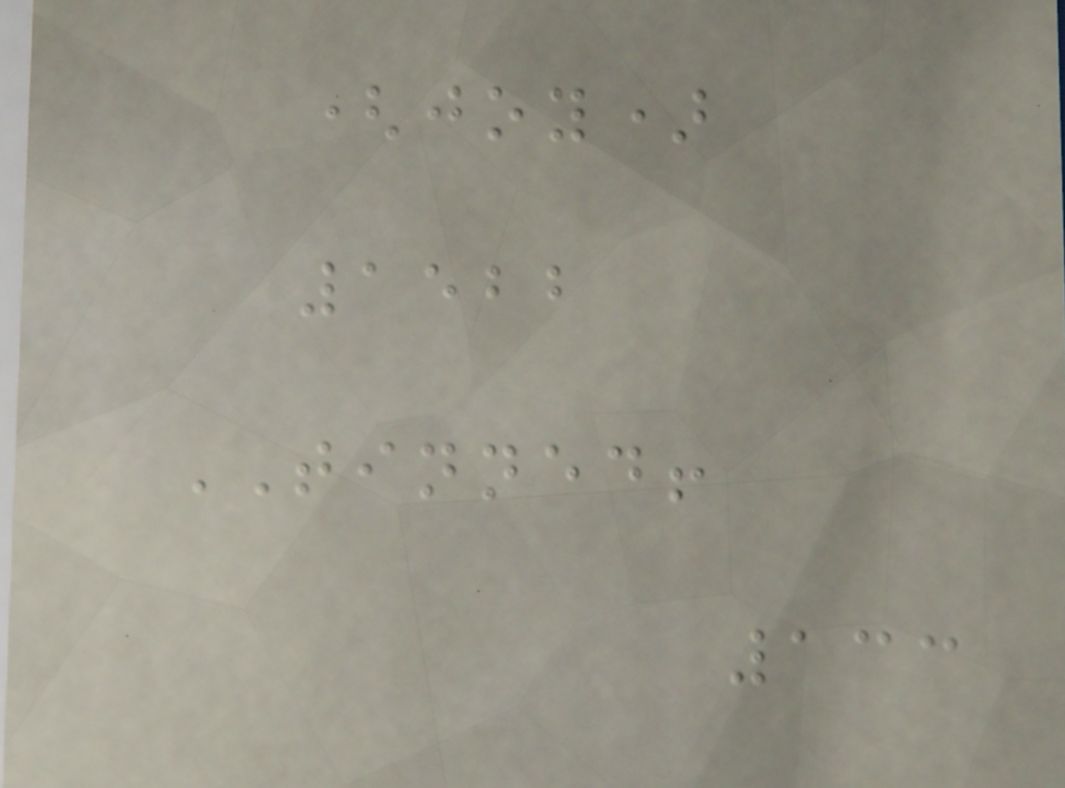(joy)
1522
TINNED!
133
